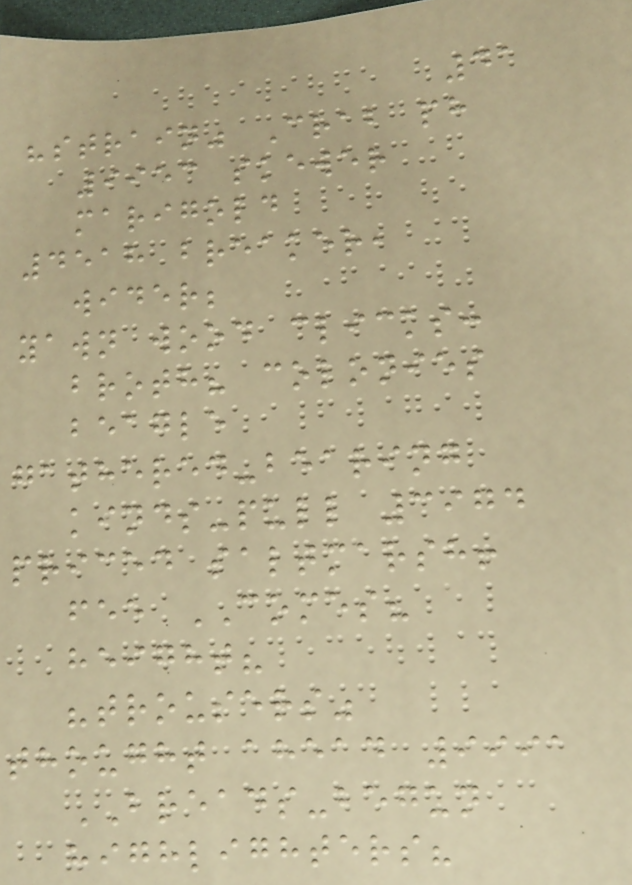41
"strain" Crab ph
9953 skewer
marigold
4518 breaker,
wider;
yawn wood clicks:
broth? colonies
beagle
gathered-bearing
kinds-pull 3974
priced saltmarsh!
fee COMES?
height?
"trousers"
thought ahead 9991
BREADS-begun
highlighters?
